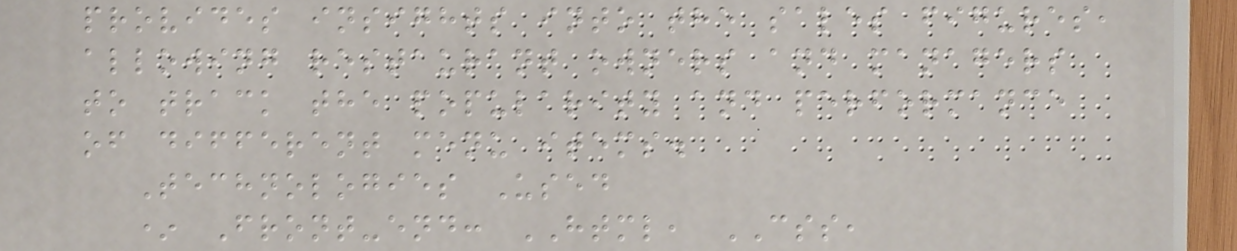provides insights into the sales figures,
allowing restaurant owners and managers
to track the popularity and performance
of different menu items.
Technologies Used
* Front-end: HTML, CSS,
